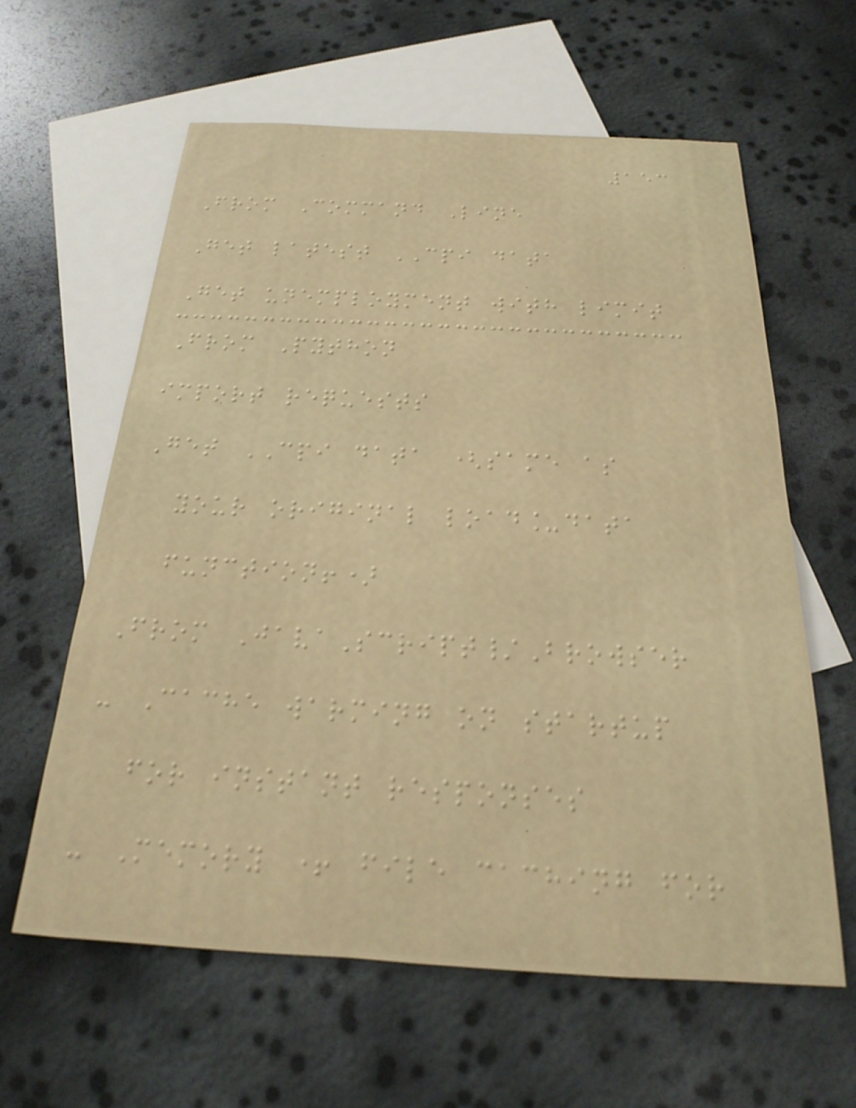153
From Command Line
Get latest CPI data
Get unemployment with limit
From Python
import requests
Get CPI data (same as
your original load_data
function!)
From JavaScript/Browser
- Cache warming on startup
for instant responses
- Memory + file caching for
